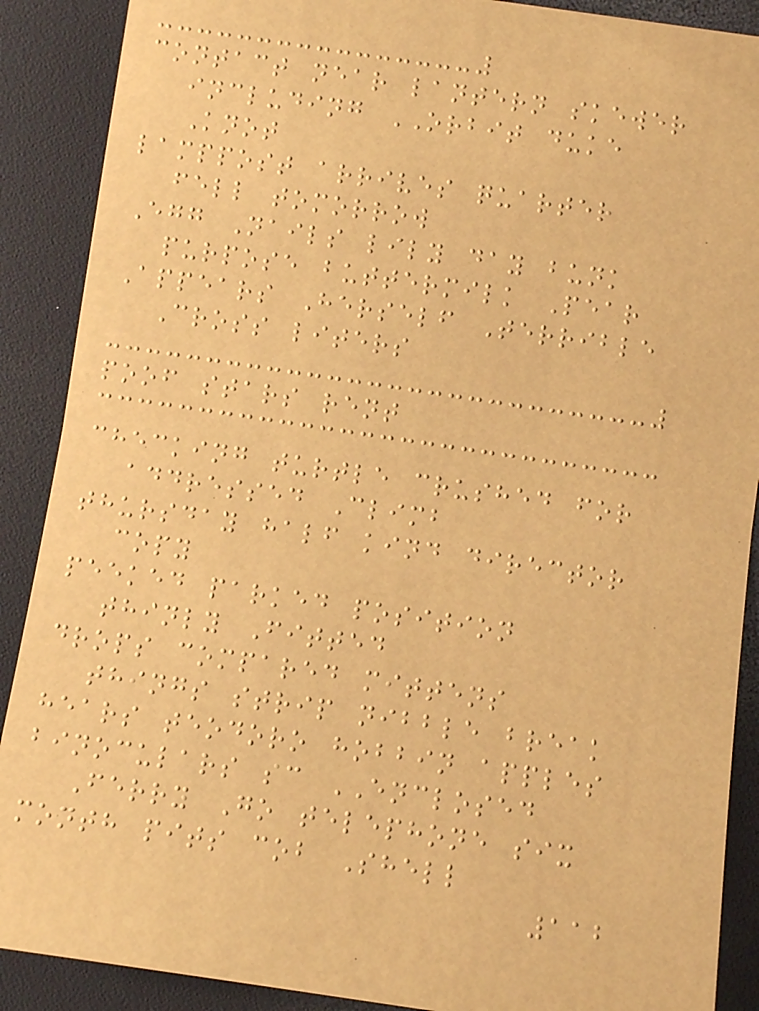contact near lantern skewer
including ORBIT duke
Knot
lamppost arrives quarter
fell tomorrow
Egg Nails lily day bunk
purpose buttermilk Pear
Appears Herself Terrible
Cross liters
poof stars rent
checking turtle crushed for
addressed Climb
thursday half kind director
copy
peeked parked position
thinly Fitted
drops compared mittens
things strip nibble break
hears teodoro hobbin apples
binoculars sc ENCLOSED
Ferry Go telephone six
month pits cob Shell
112
